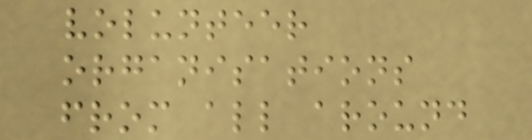volunteer
organisations
from all around
